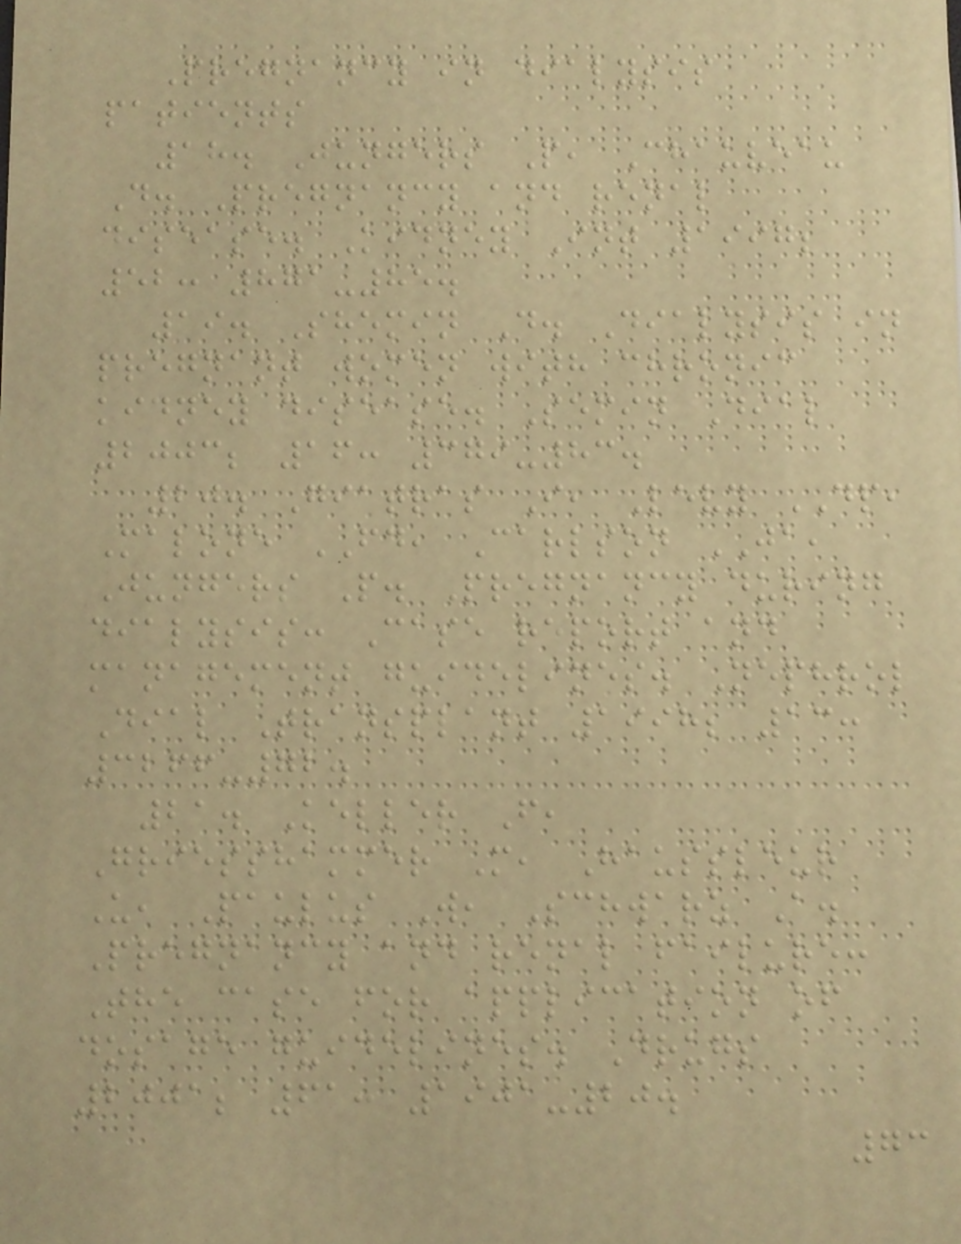Pregnancy in dialysis
patients
18. Jungers P, Chauveau
D. Pregnancy and renal
disease. Kidney Int 1997;
52: 871-85.
19. Shemin D. Dialysis in
pregnant women with chronic
kidney disease. Semin Dial
2003; 16: 379-83.
20. Giatras I, Levy DP,
Malone FD, Carlson JA,
Jungers P. Pregnancy during
dialysis: Case report and
management guidelines. Nephrol
Dial Transplant 1998; 13:
3266-72.
21. Keller F,
Griesshammer M, Haussleur
U, Paulus W, Schwarz A.
Pregnancy and renal failure:
The case for application of
dosage guidelines. Drugs
2001; 61: 1901-20.
73
